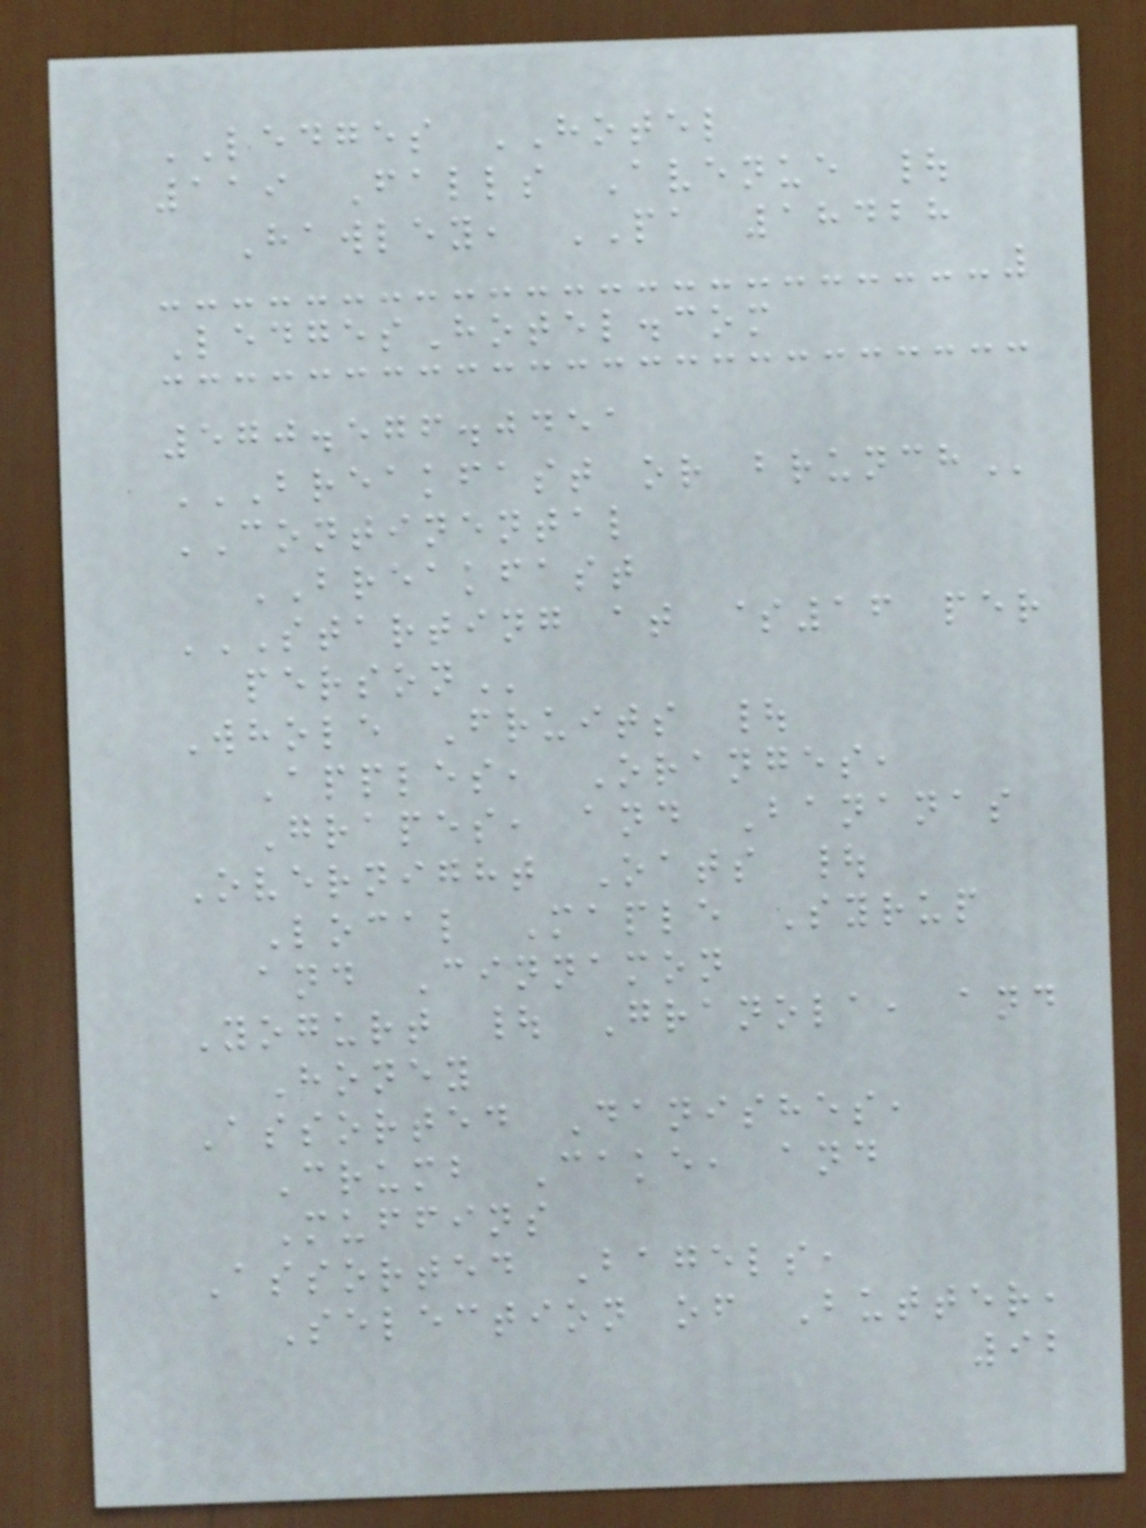LEDGES HOTEL
119 Falls Avenue |
Hawley, PA 18428
LedgesHotel.com
570.576.0451
BREAKFAST OR BRUNCH
CONTINENTAL
BREAKFAST
STARTING AT $16 PER
PERSON
Whole Fruits |
Apples, Oranges,
Grapes, and Bananas
Overnight Oats |
Local Maple Syrup
and Cinnamon
Yogurt | Granola, and
Honey
Assorted Danishes,
Crumb Cake, and
Muffins
Assorted Bagels,
Selection of Butter,
92
